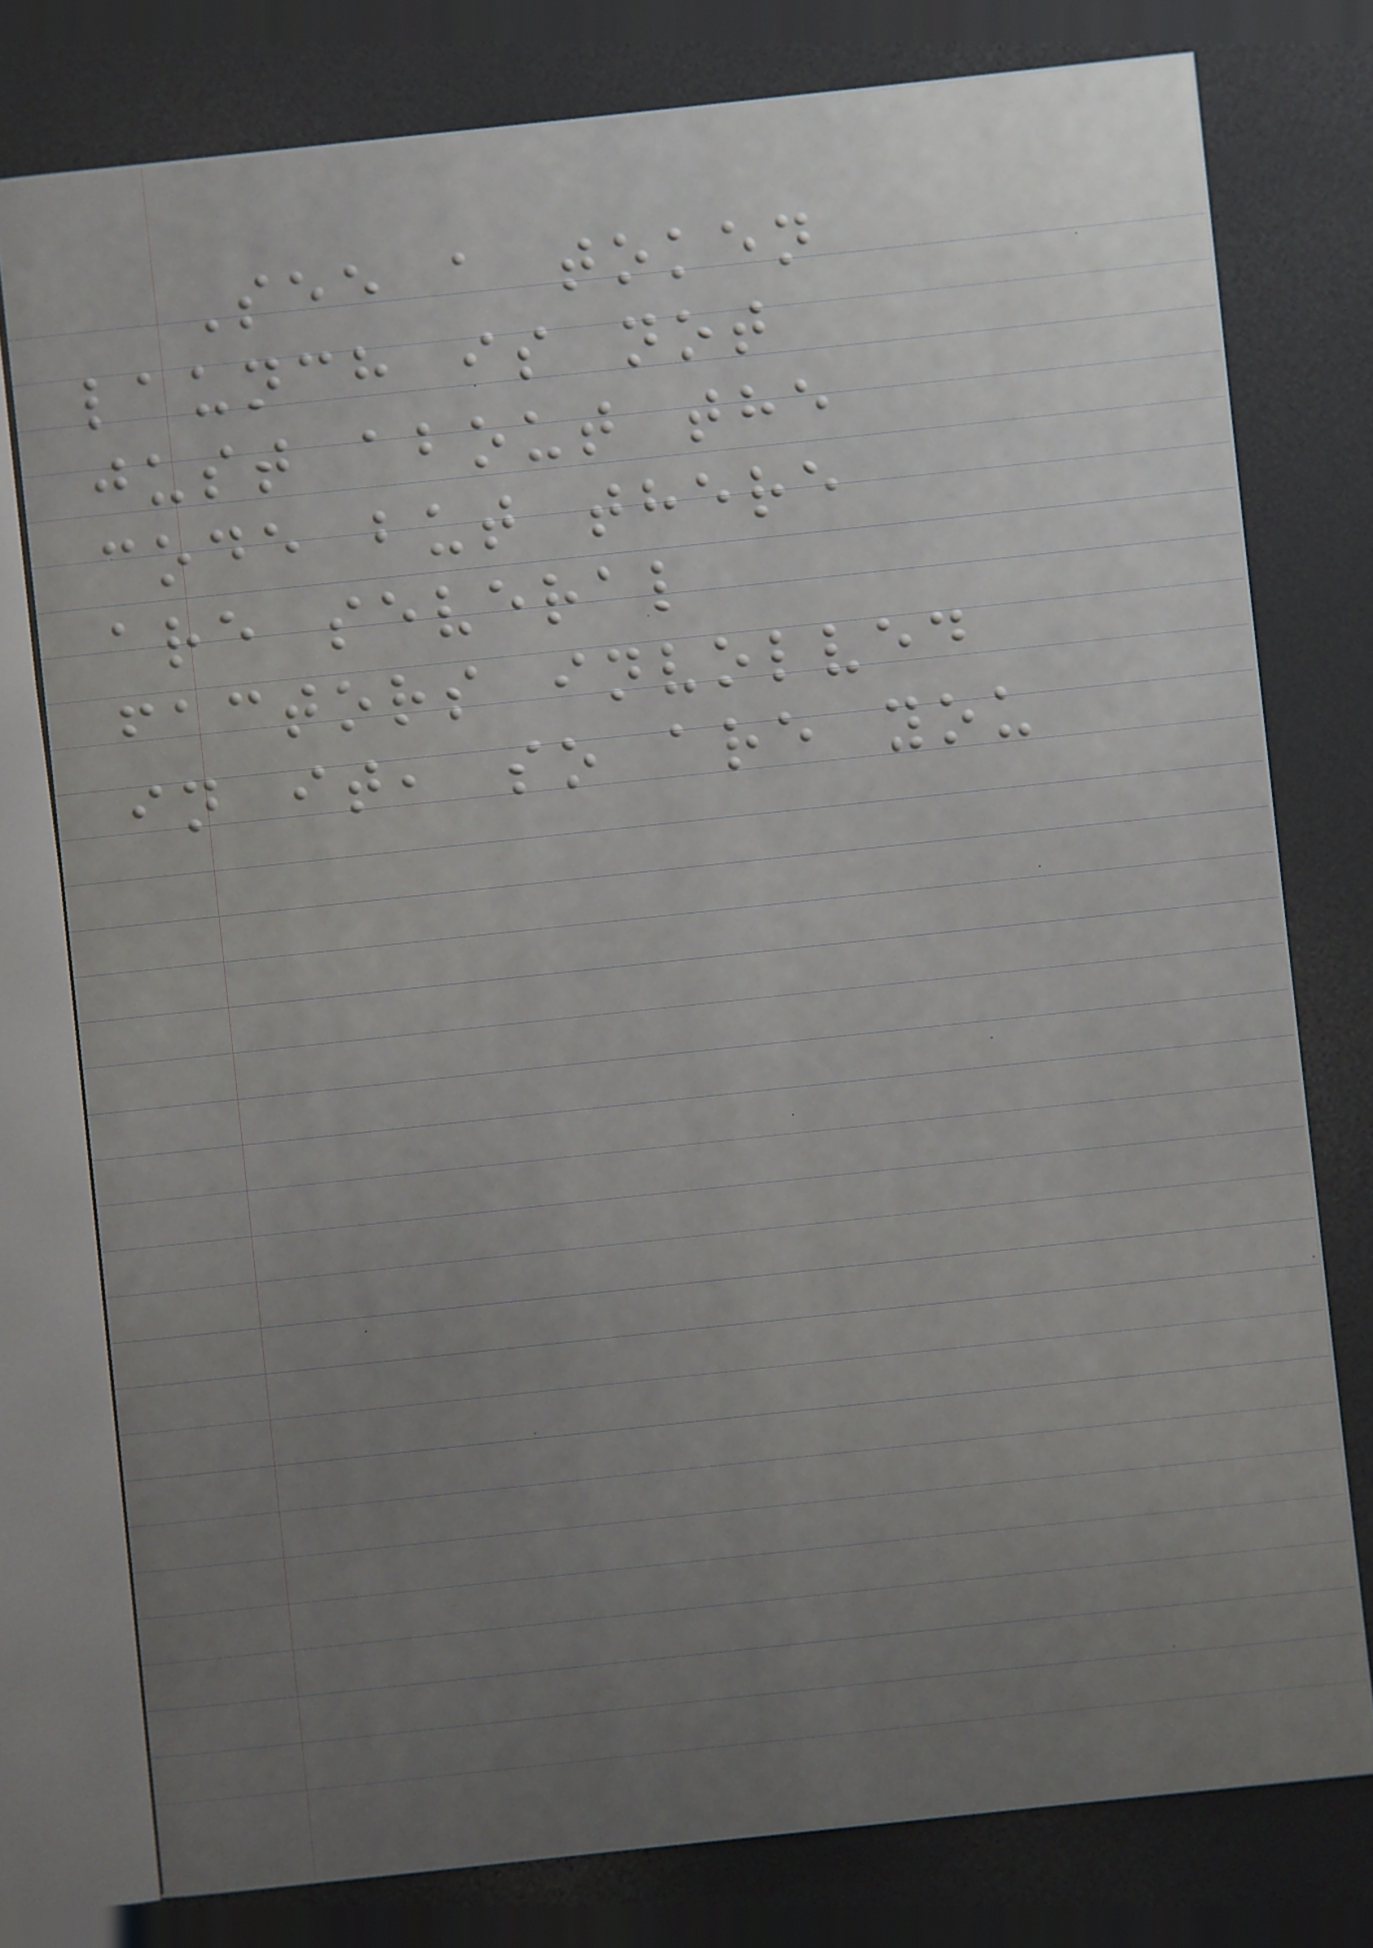See a token
launch is not
just about the
code but there
are several
factors involved
in it, so are you
